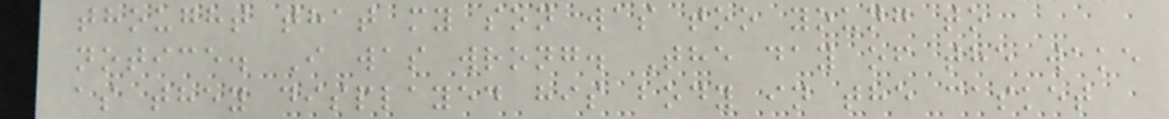thought that my son was too young to
notice. I was wrong. The day of the wake
as they displayed his body in the casket
